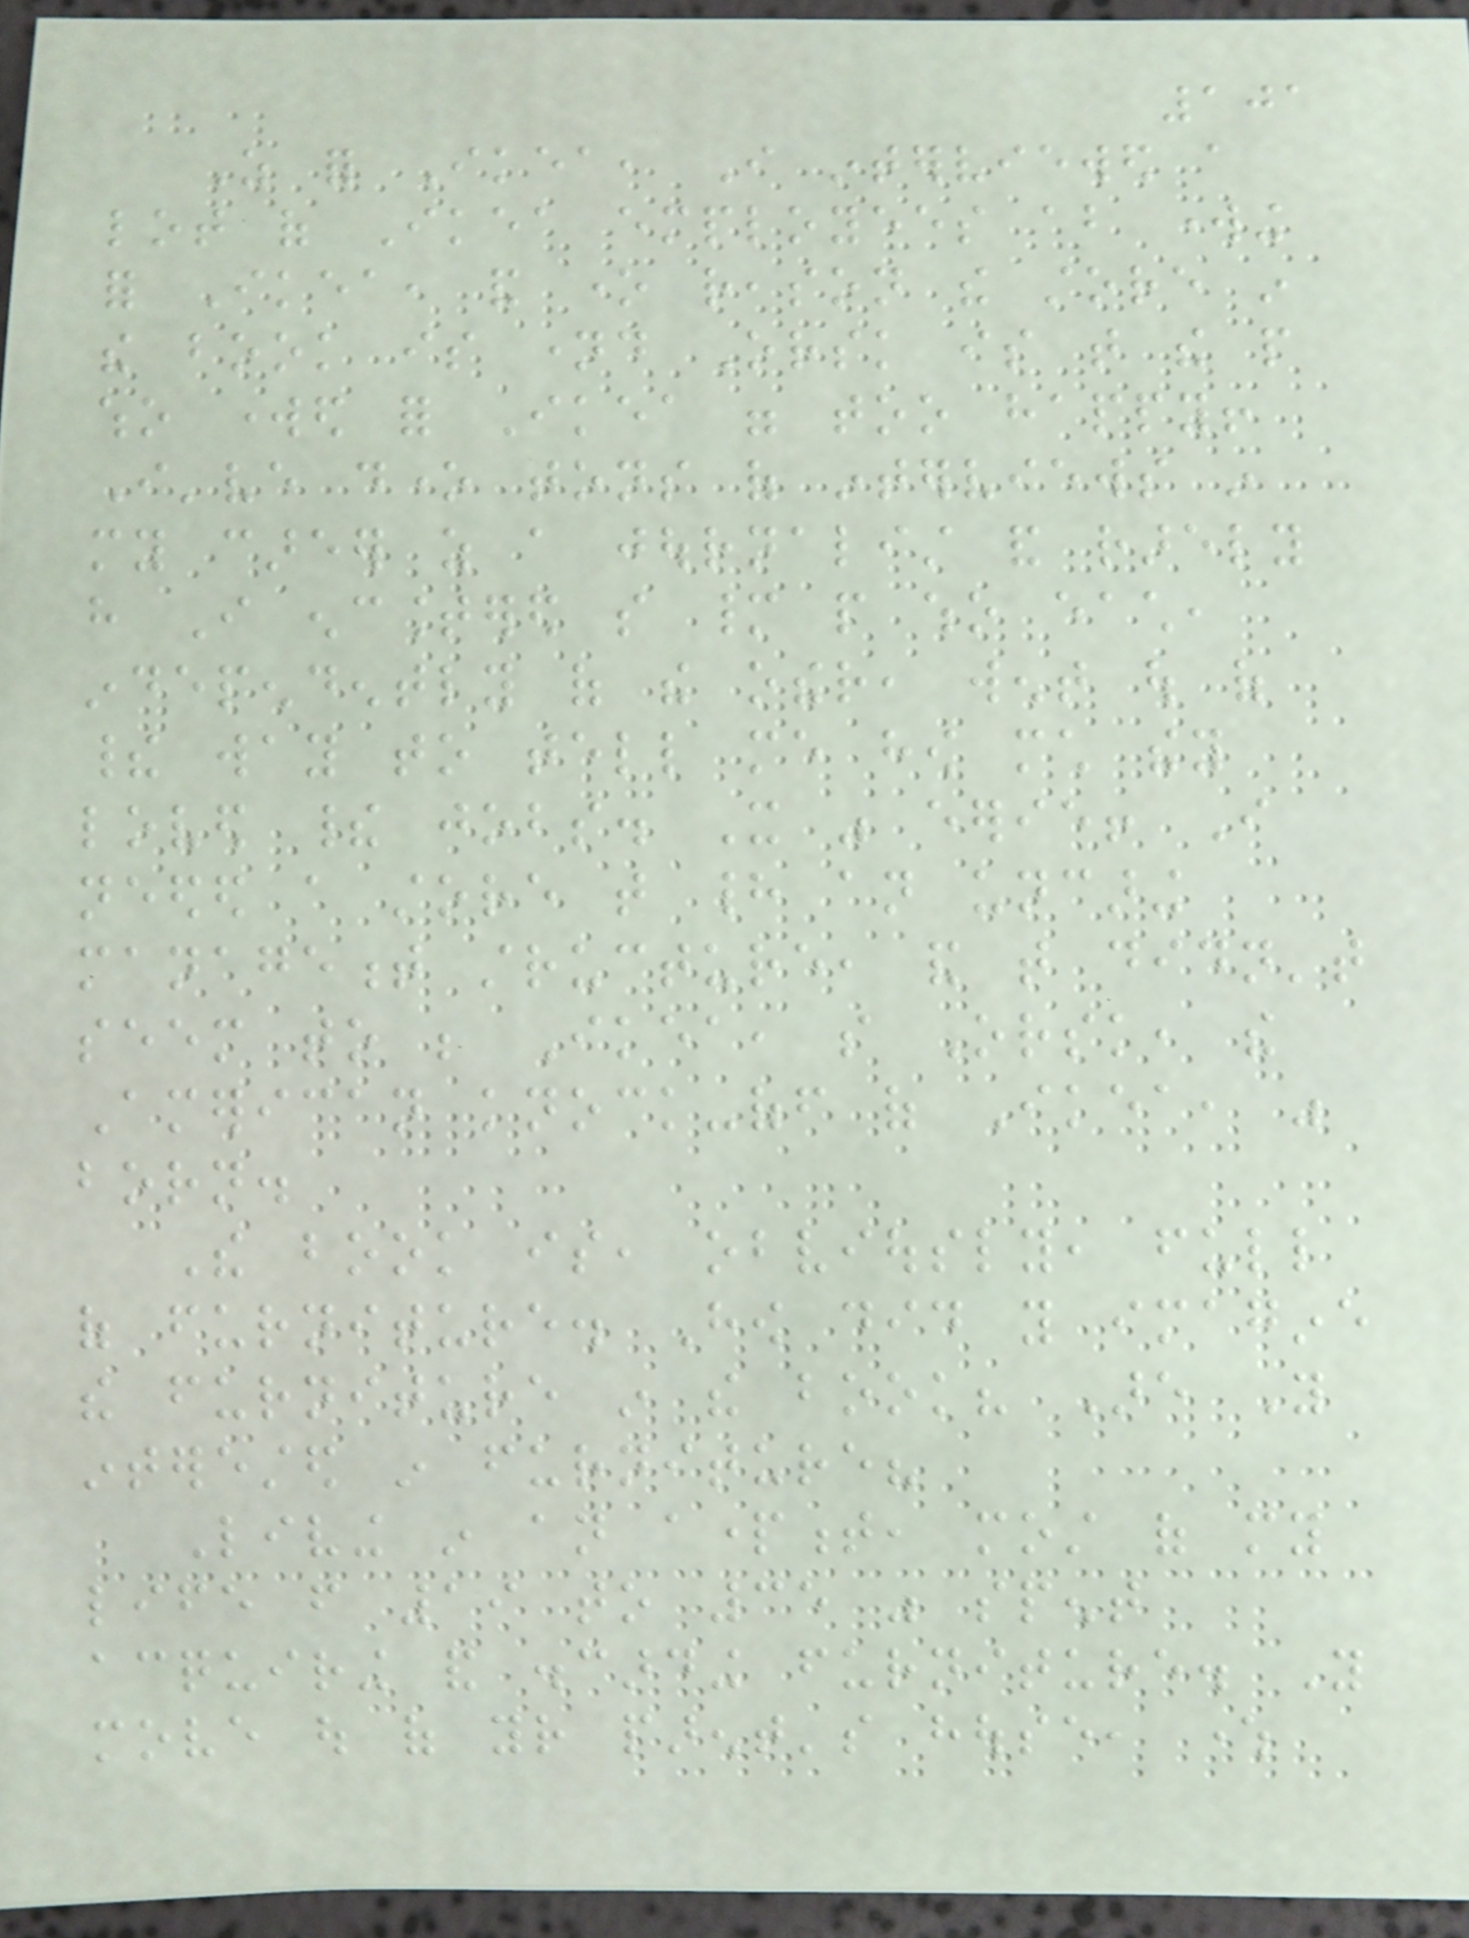101
As for Ikea, I interviewed a
lot of Ikea employees about working
for Ikea, and one reason the store in
the book is named Orsk is that the people
who worked for Ikea were too happy!
I've done tons of interviews in
my career as a journalist and rarely
have I encountered so many people who each,
independently of the other, went out of
their way to tell me how much they
loved their jobs. It was eerie! I
needed a store that had an uncaring
management structure, and that didn't
seem to be Ikea, so Orsk, the
American knock-off of Ikea, was
born.
The book is, obviously, full
of furniture. How did you imagine
the furniture in the book? Are You
interested in furniture?
Living in an apartment, most of my
life from 19 to 35 was spent
acquiring and discarding furniture. You
move out of your parent's house, where
